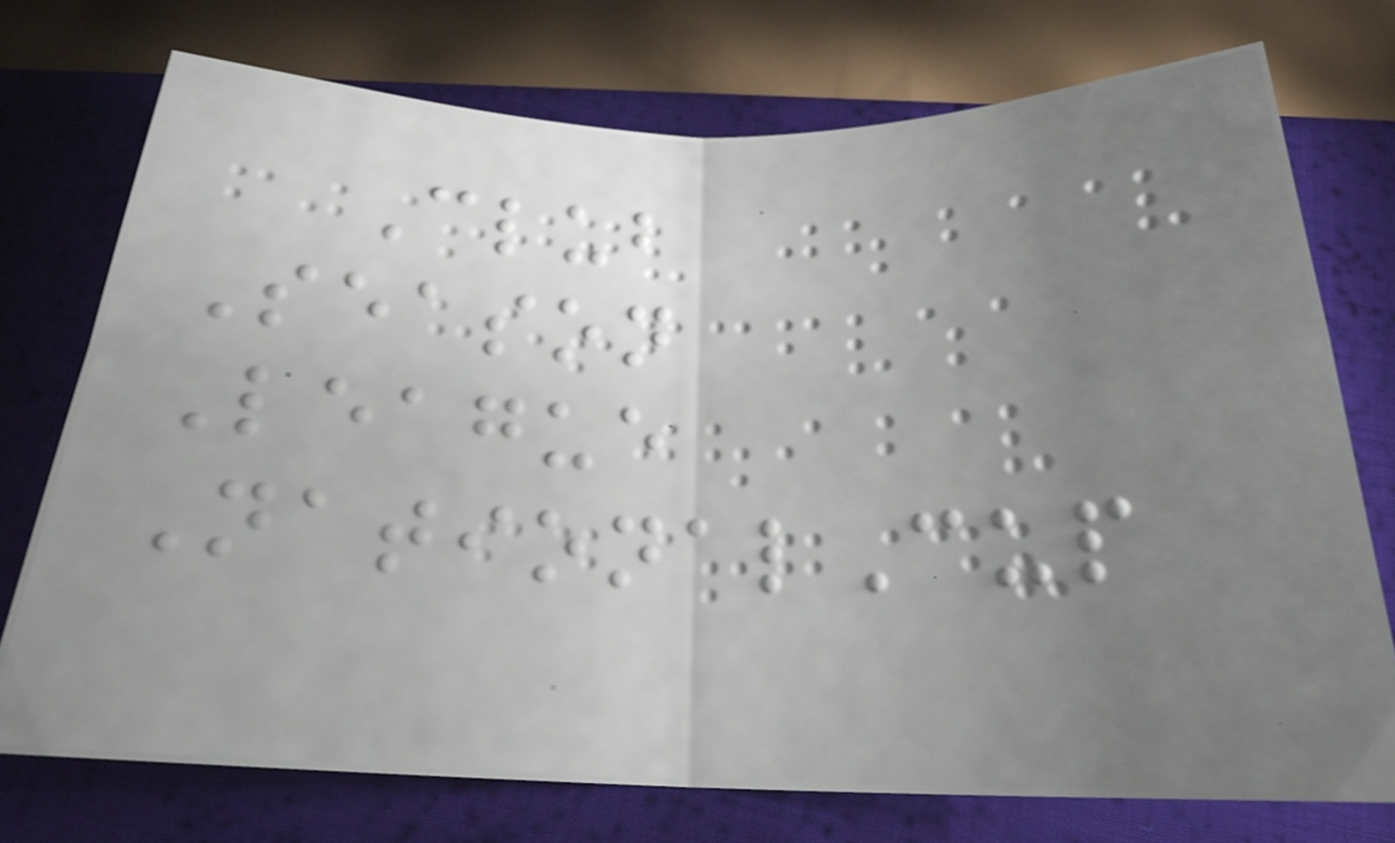Club
Season
League
NationalCup
